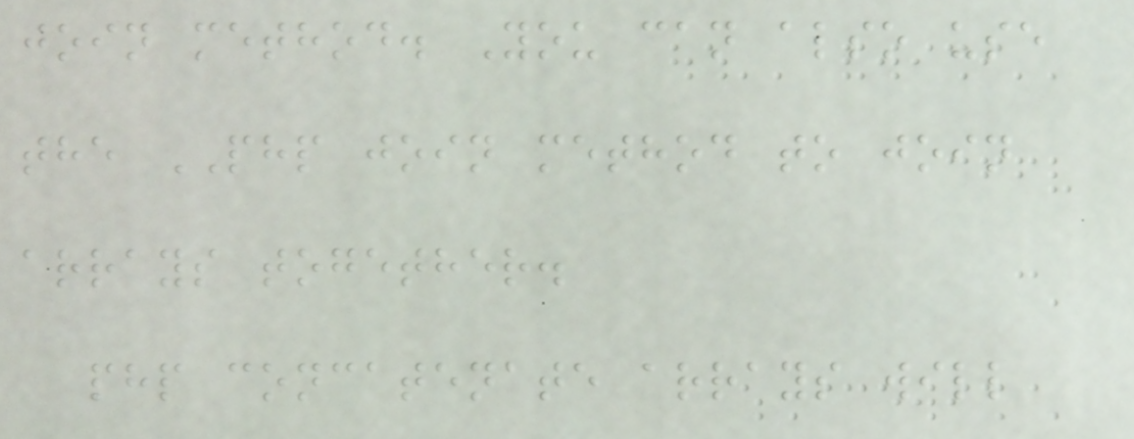join method. You can also use
the PHP join method to join
arrays together.
php concatenate arrays will
